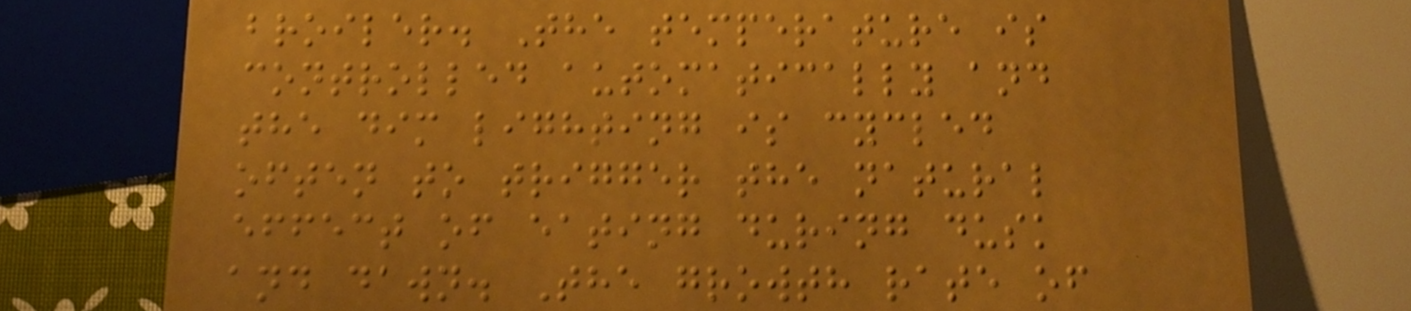broiler. The temperature is
controlled automatically and
the dim lighting is cycled
often to trigger the natural
effect of eating during dusk
and dawn. The growth rate of
